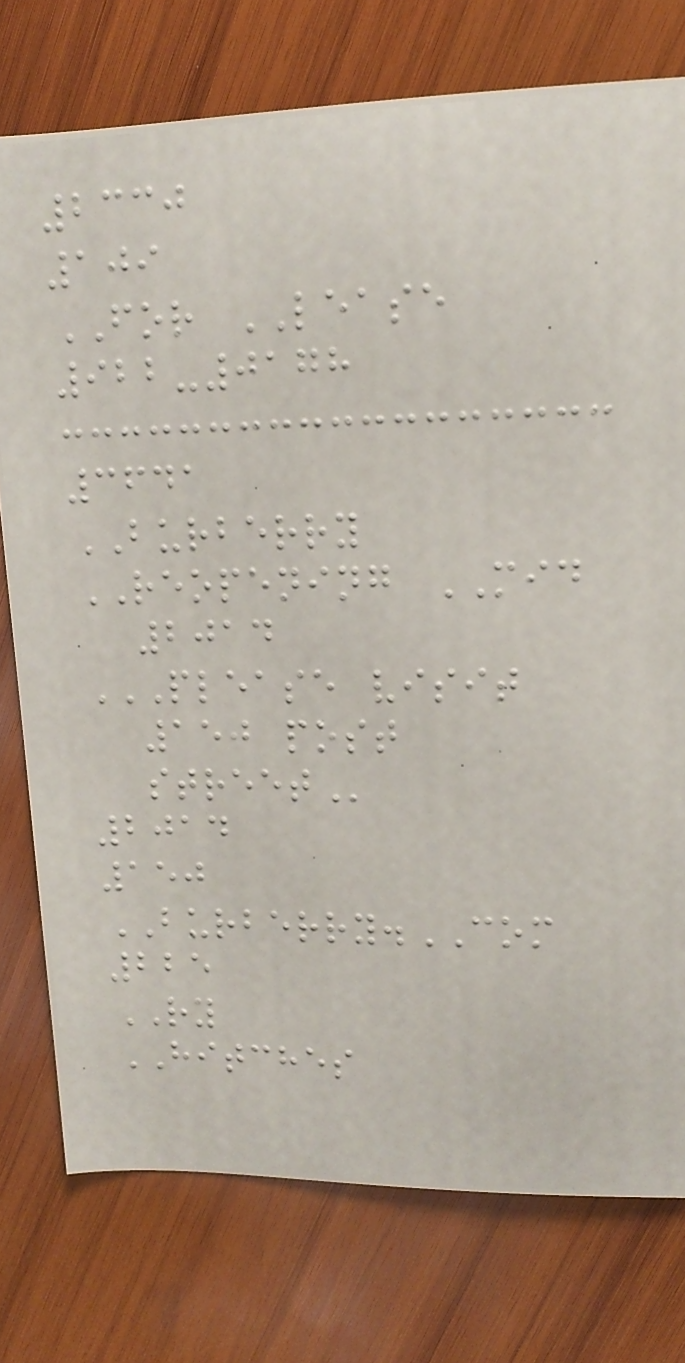2330
109
FOR LEASE
922-0178
3641
BURBERRY
REOPENING MID
2014
PLEASE VISIT
150 POST
STREET
2014
150
BURBERRY.COM
225
RY
HITCHES
